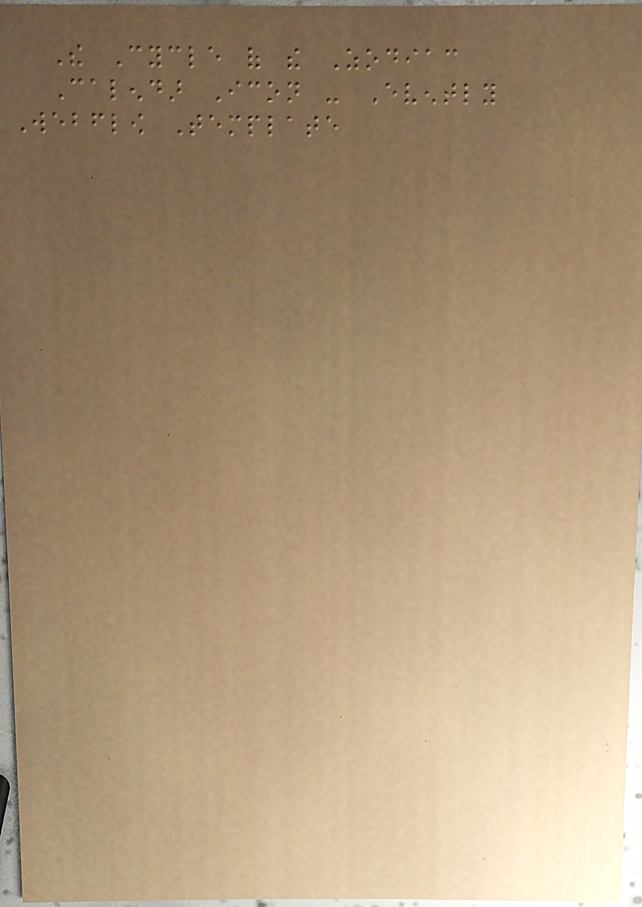The Cycle of the Zodiac
Calendar Icon - Evently
Webflow Template
